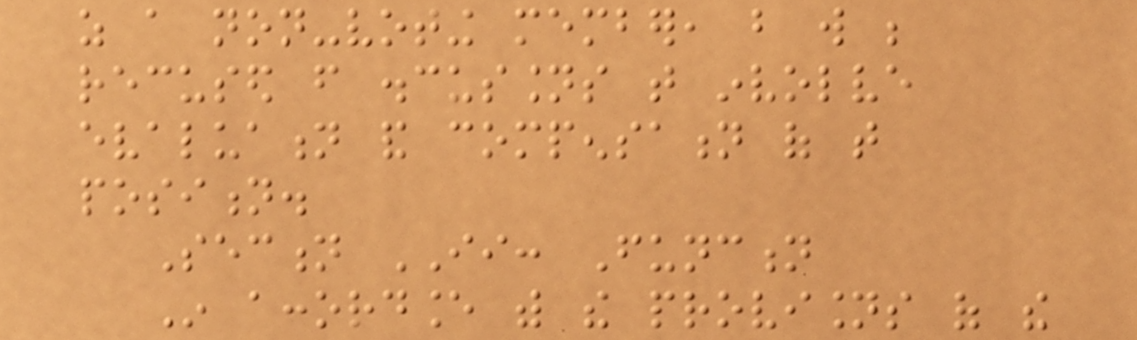as a non-voting member, but will be
recused from discussions that involve
evaluation and compensation of that
position.
Section II: Function
In accordance with the provisions of the
